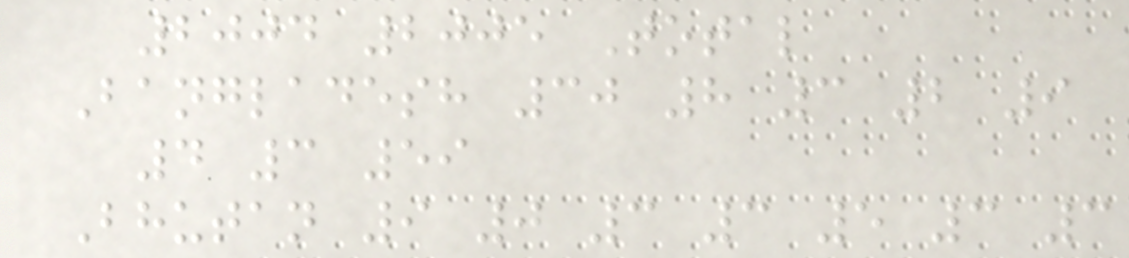2004 2005 Total
Bangladesh 30 8 3 2 9
4 3 59
Bhutan 9 0 3 3 5 3 3
